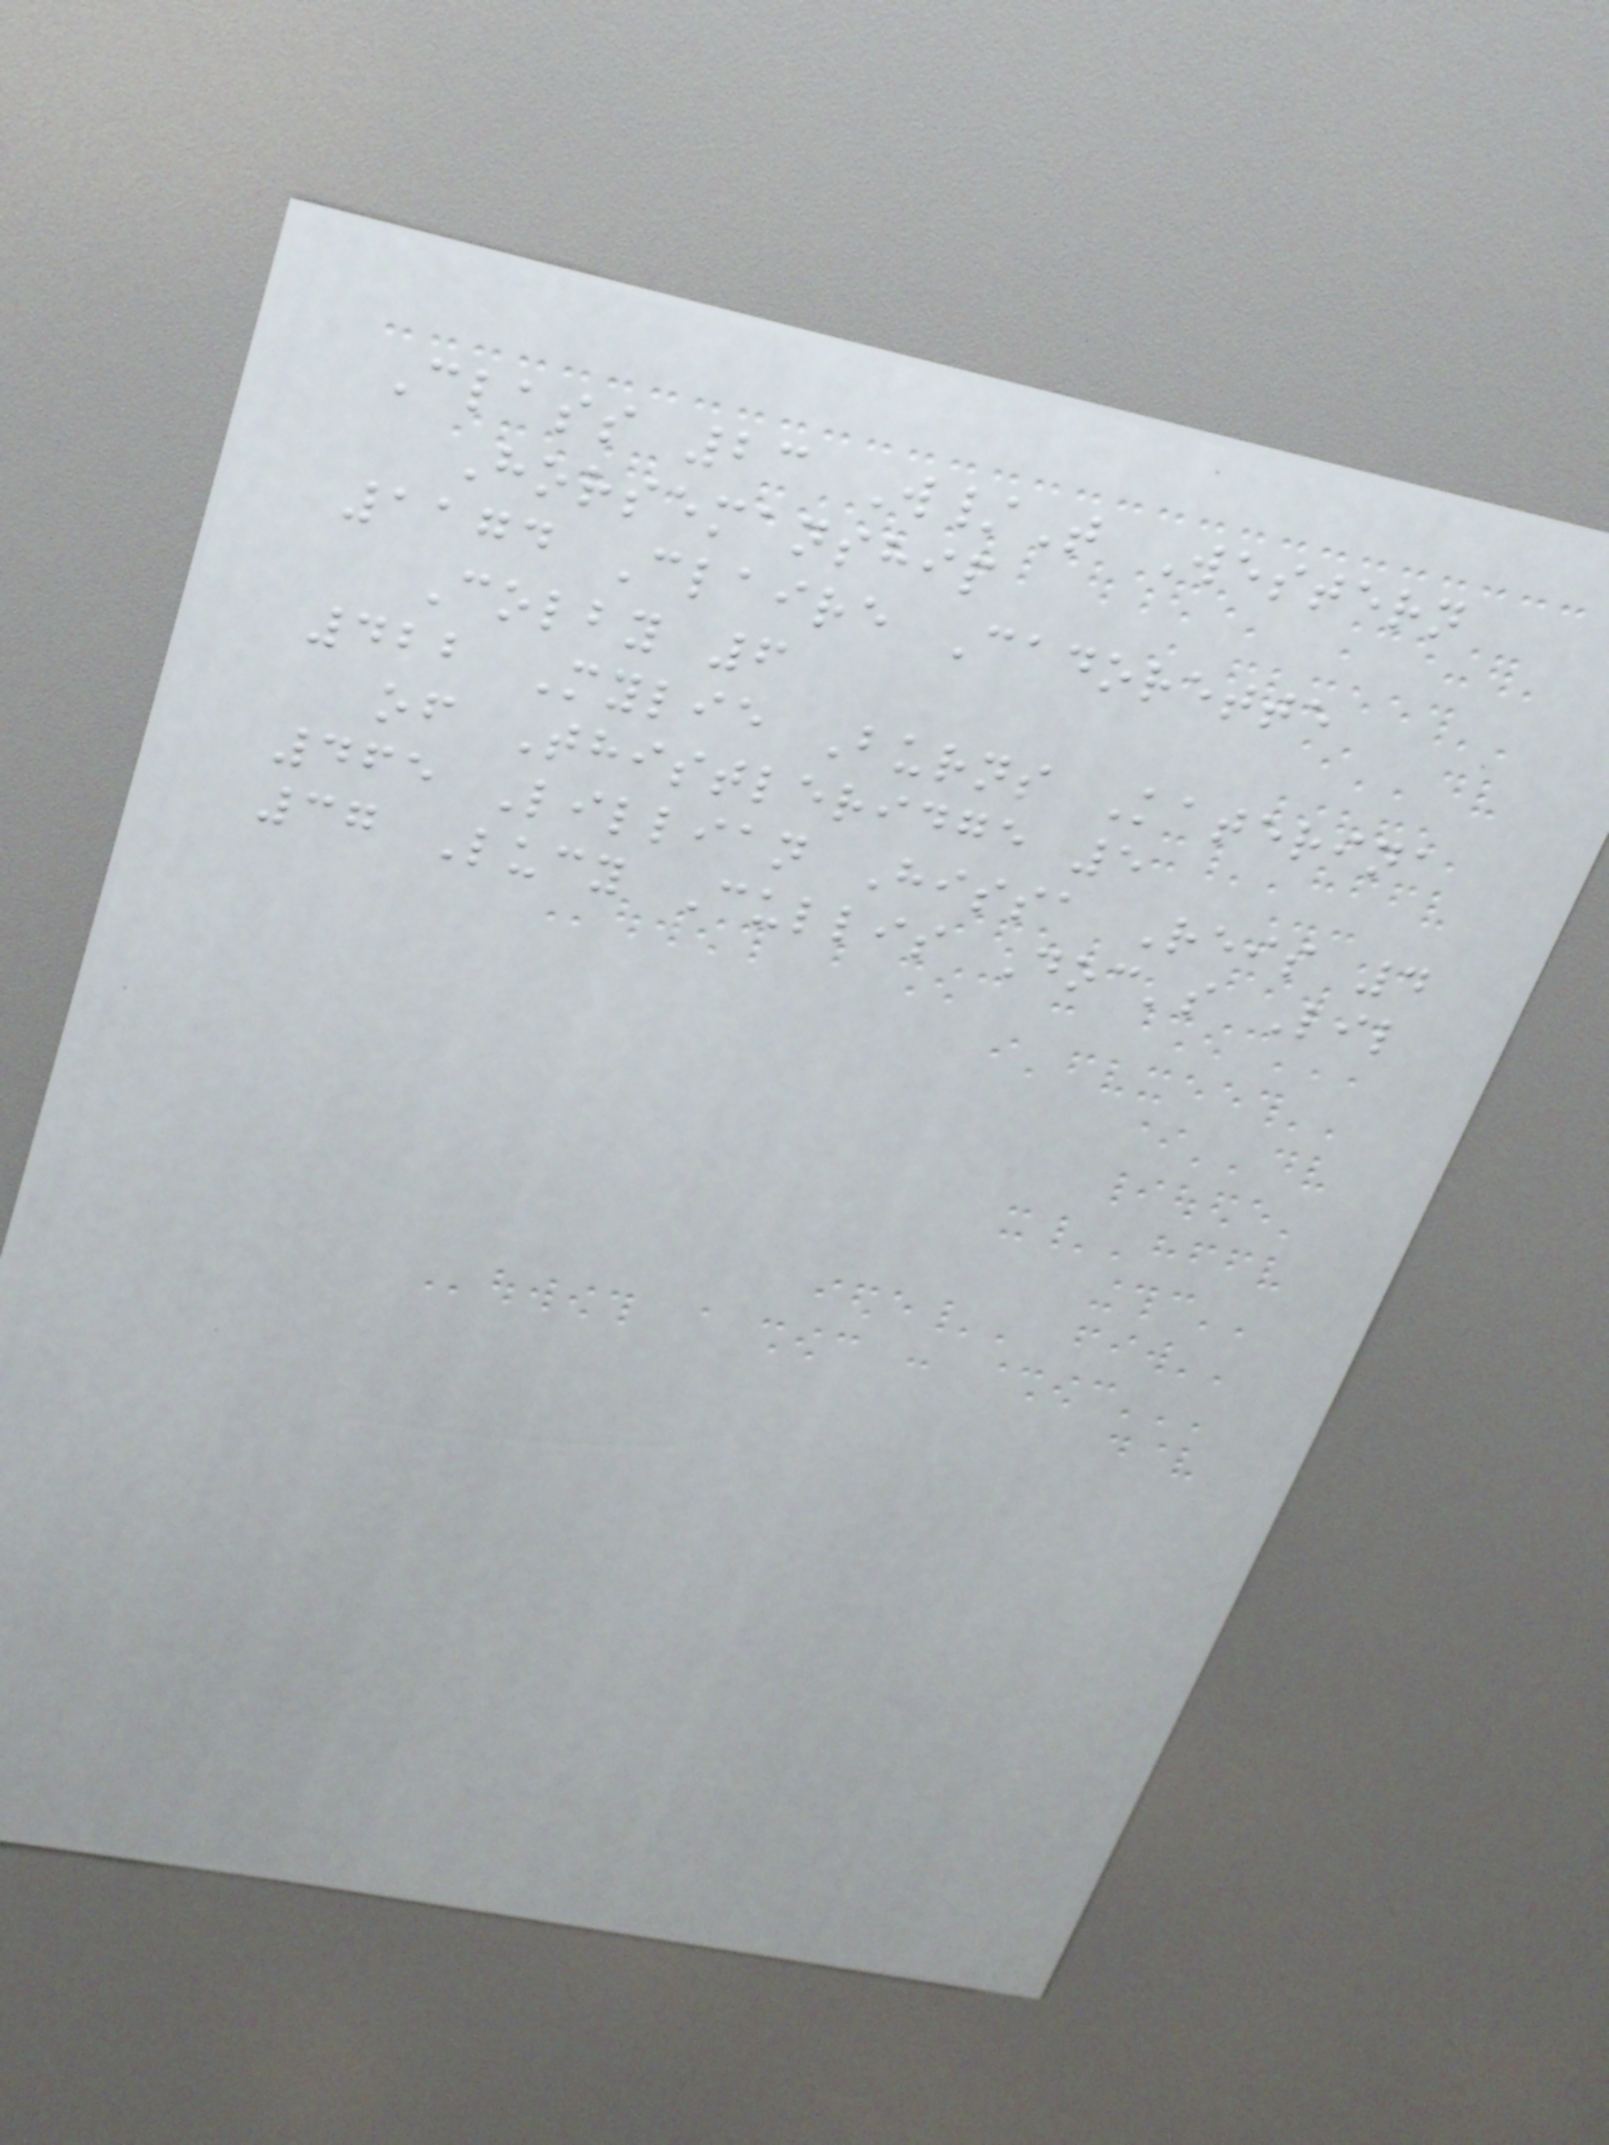Class 23 W/T Western
Horsemanship
1174 Claire Cadorette
Colby 6
422 Mylie Burns Katerina
of Thistleridge 5
465 Lillian Hissa Reis 4
37 Lucy Cullis Doc's Lil
